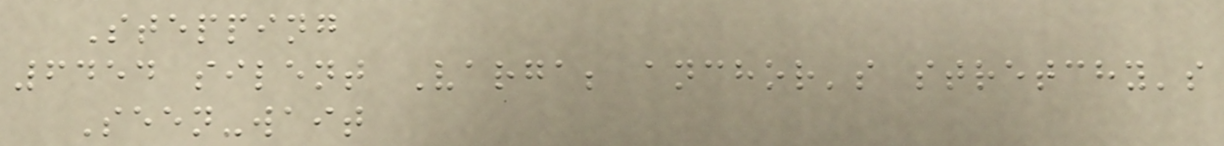Stepping
6454 silent Varga; anchor's stretchy's
Seen-wait
